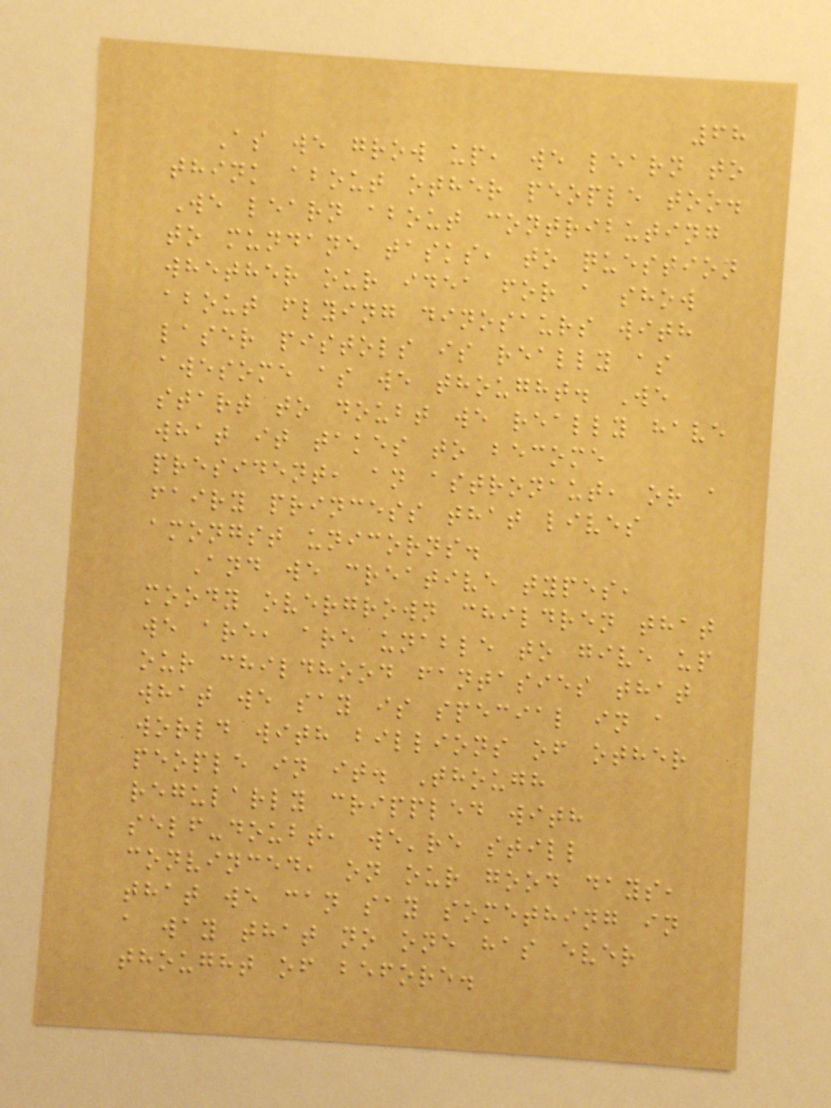68
As we grow up, we learn to
think about other people too.
We learn about contributing
to mundane tasks, to question
whether our idea for a show
about flying dinosaurs with
laser pistols is really as
awesome as we thought. We
start to doubt we really have
what it takes to become
president, an astronaut, or a
fairy princess that lives
amongst unicorns.
And we creative types,
moody overgrown children that
we are, are unable to give up
our childhood fantasies that
what we say is special in a
world with billions of other
people in it. Though
regularly crippled with
self-doubt, we're still
convinced, on our good days,
that we can say something in
a way that no one has ever
thought of before.
